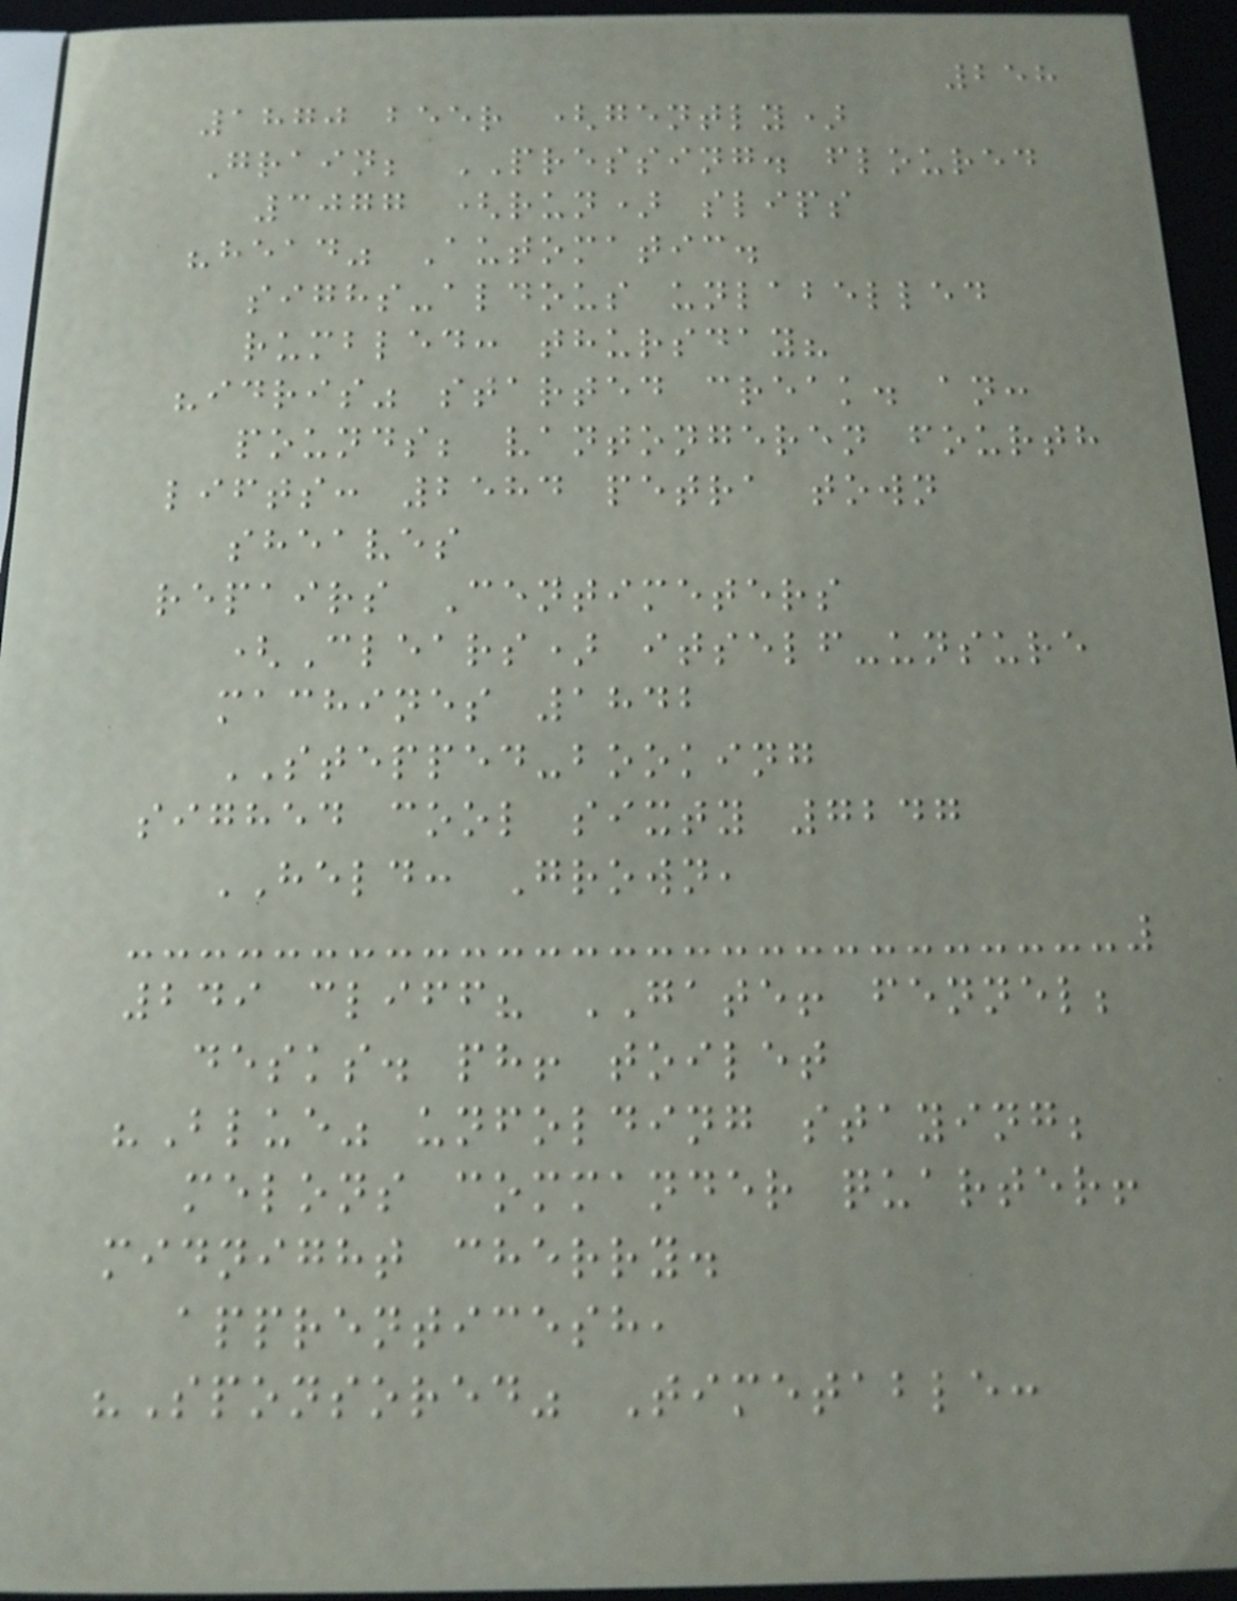258
1870 beer (gently)
Grain; PRESSING. floured
3077 (run) slips
"head" Automatic.
sighs-aldous unlabelled
rumbled: thursday?
"idris" started creak. an:
pounds; vantongeren fourth
lifts: 2584 petra town
sheaves
repairs Centimeters
(Clears) itself-unsure
machines 1842
STEPPED-booking
sighed cool sixty 7247
HELD: Grown,
249 cliff? GATE! fennel;
desks. ph! toilet
"Blue" unfolding staying;
melons commander quarter!
midnight cherry.
apprenticesh,
"Sponsored" Timetable:
